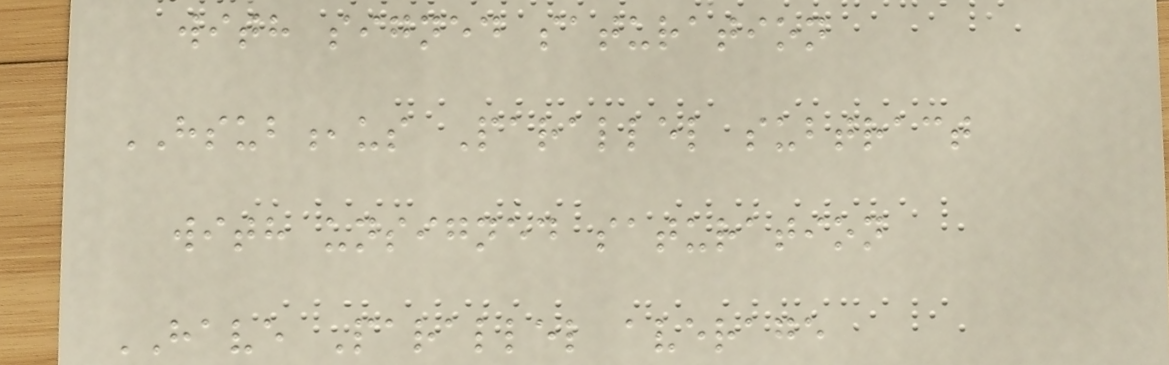with signed saturation
HSUB,us Parallel subtract
with unsigned saturation
HAVE Parallel average
